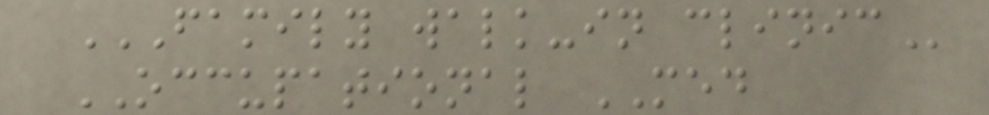FAMILY WALK-IN CLINIC
OCCUPATIONAL MED
